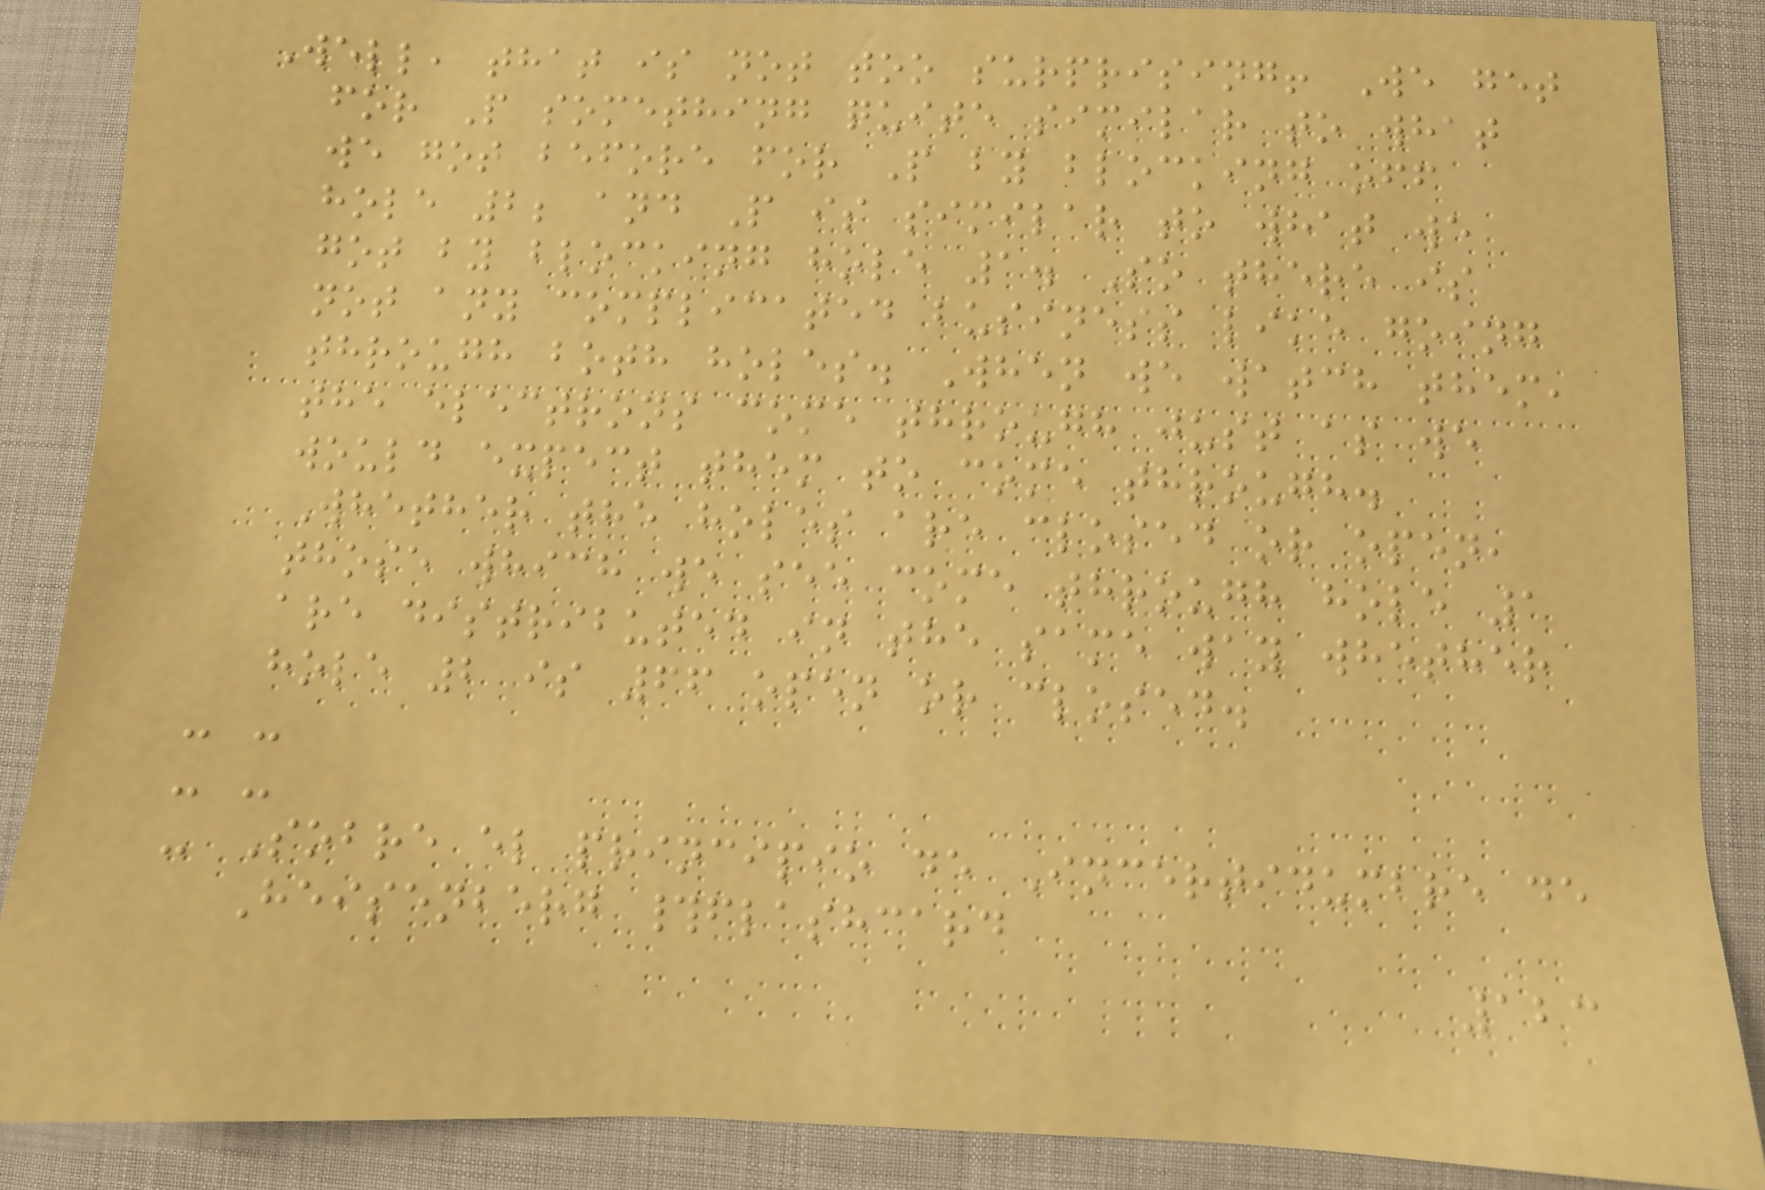Well, that is not too surprising! We get
for P something quite similar to what
we got before for P by blocking off
hole 2; and P is similar to what we
got by blocking hole 1. So there is
not any complicated business like going
through both holes. When we watch them,
the electrons come through just as we
would expect them to come through.
Whether the holes are closed or open,
those which we see come through hole 1
are distributed in the same way whether
hole 2 is 66 open or closed.
- -
- -
- Sobre el principio de Incertidumbre de
Heisenberg #flashcard
123
